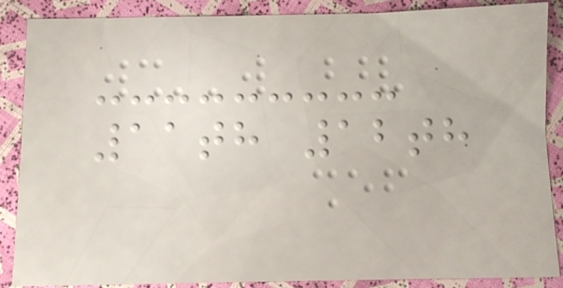11th 12th
